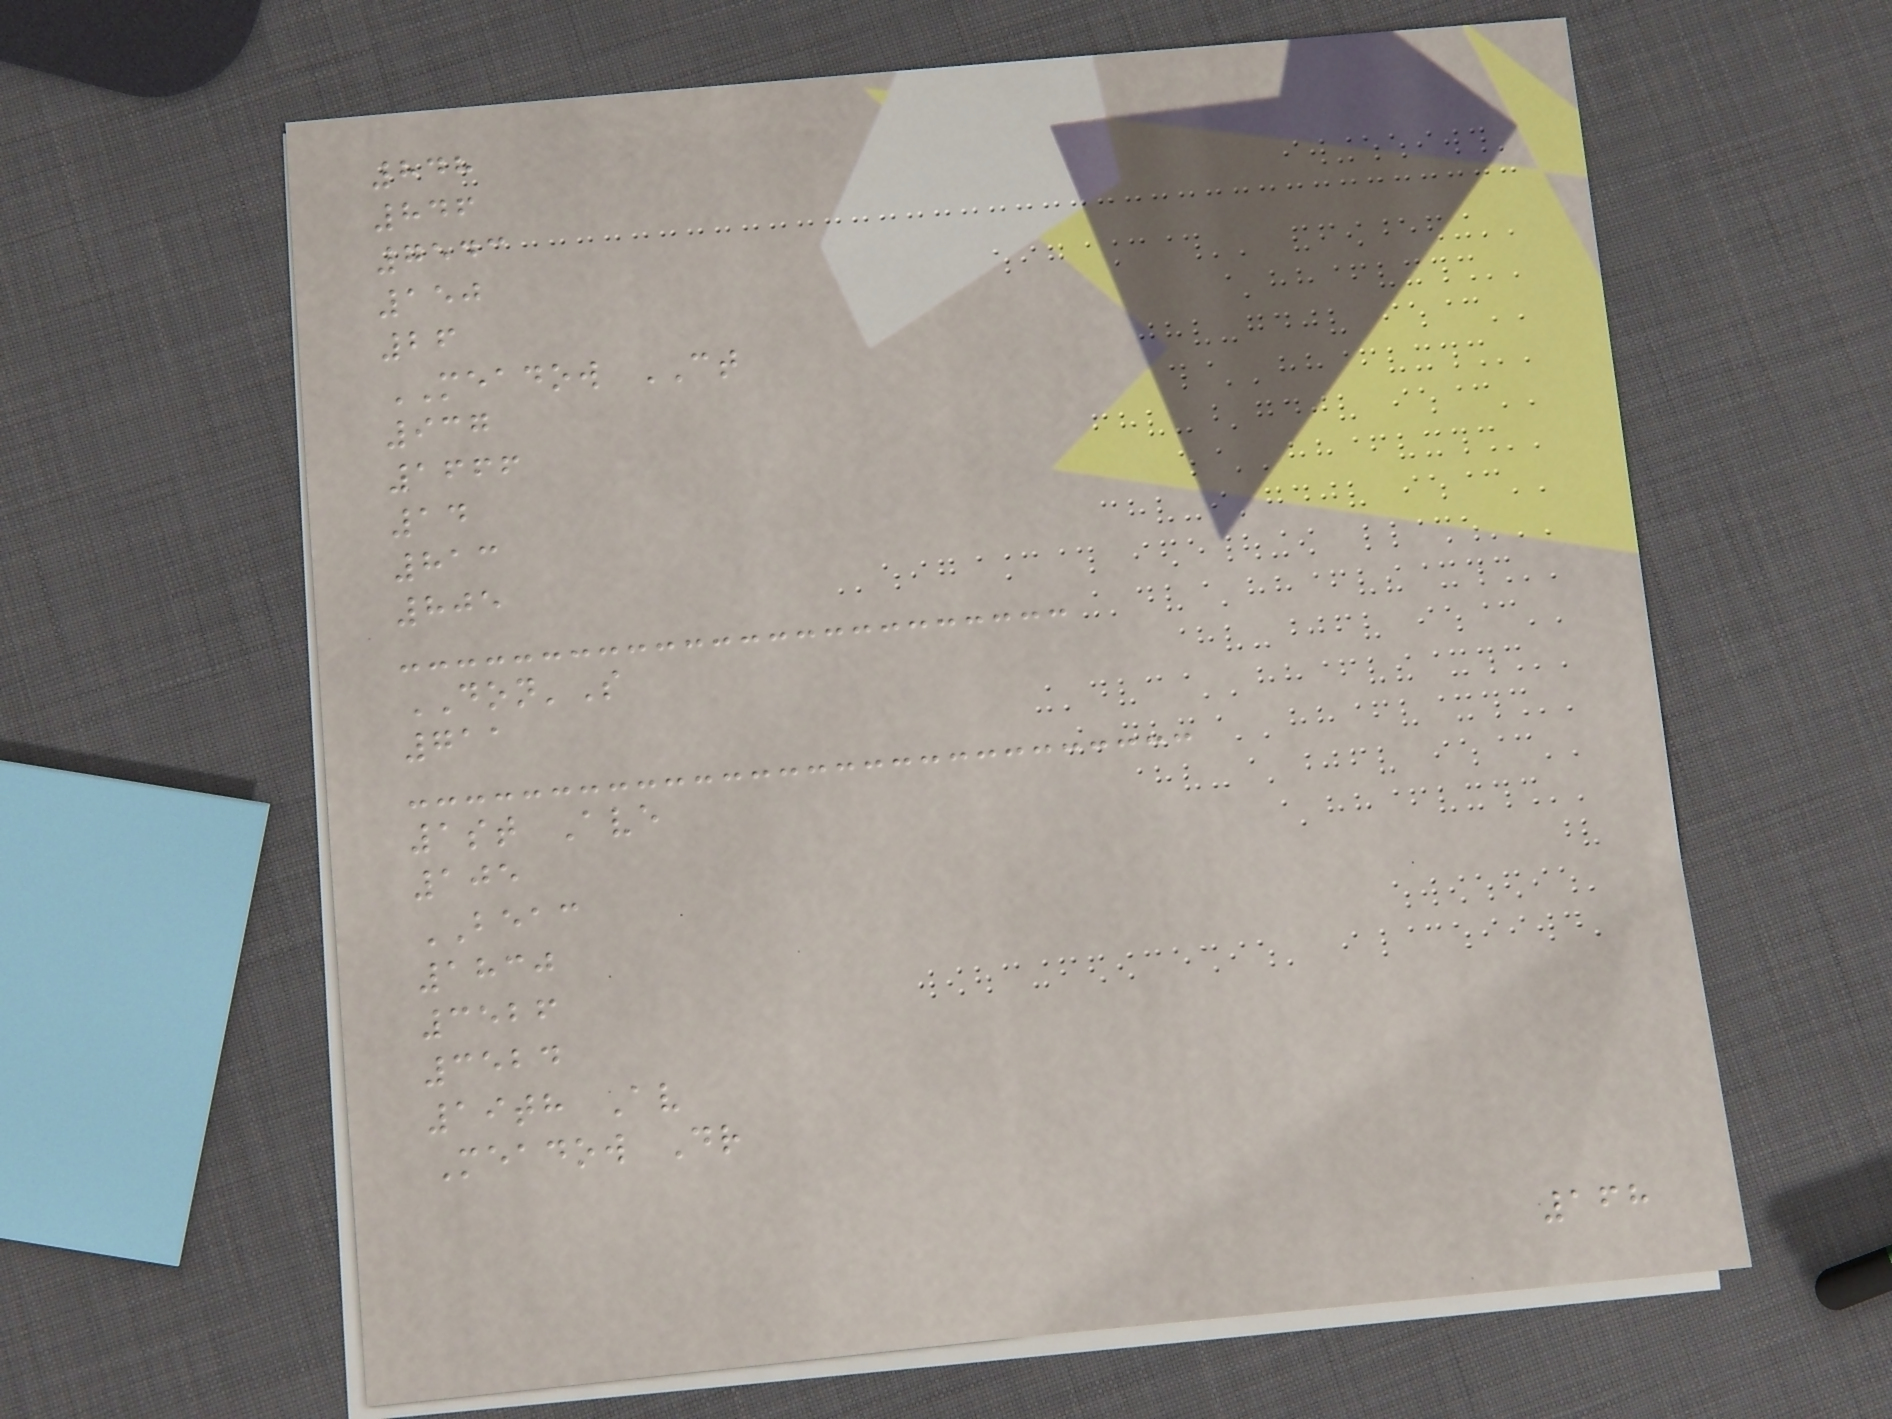848
846
7543
150
26
MEADOW CT
937
1666
14
813
805
DON'S
711
1st Ave
105
BEAC
1830
3526
3524
19th Av
Meadow Dr
168
